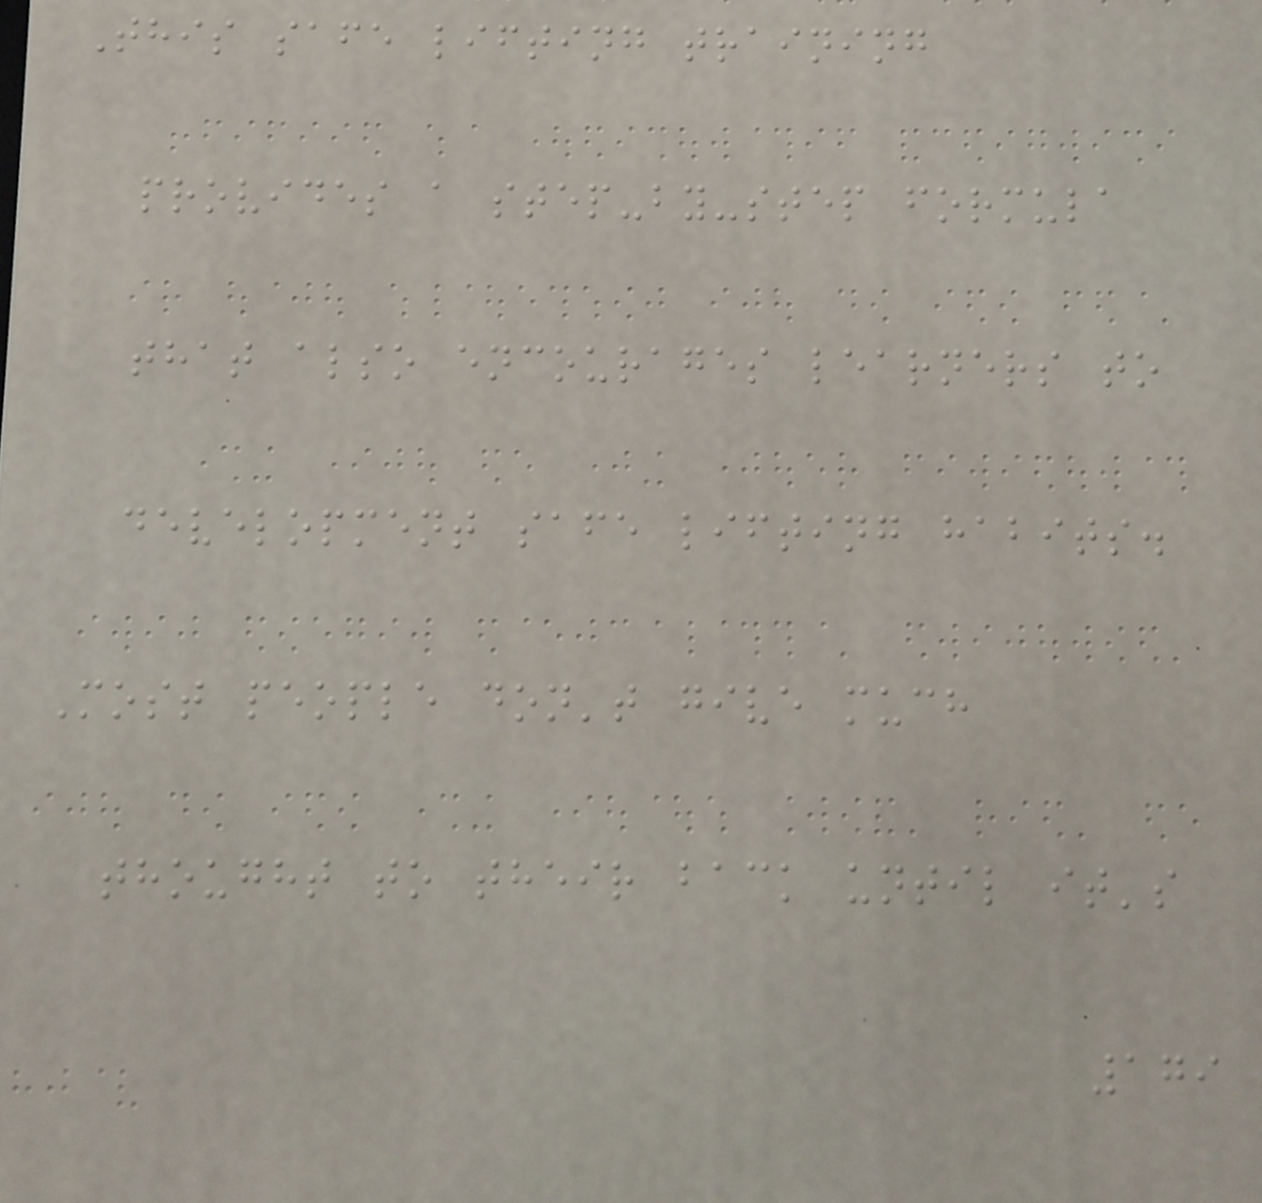This safe lifting training
provides a step-by-step formula
that also encourages learners to
development safe lifting habits.
Most people don't give much
thought to their back until it's
179
